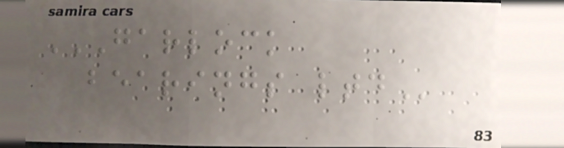GARLOCK
BEARINGS LTD
